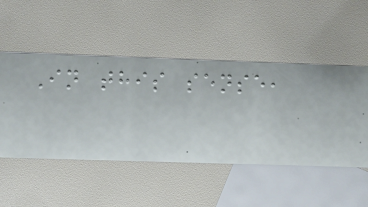In this sense,
